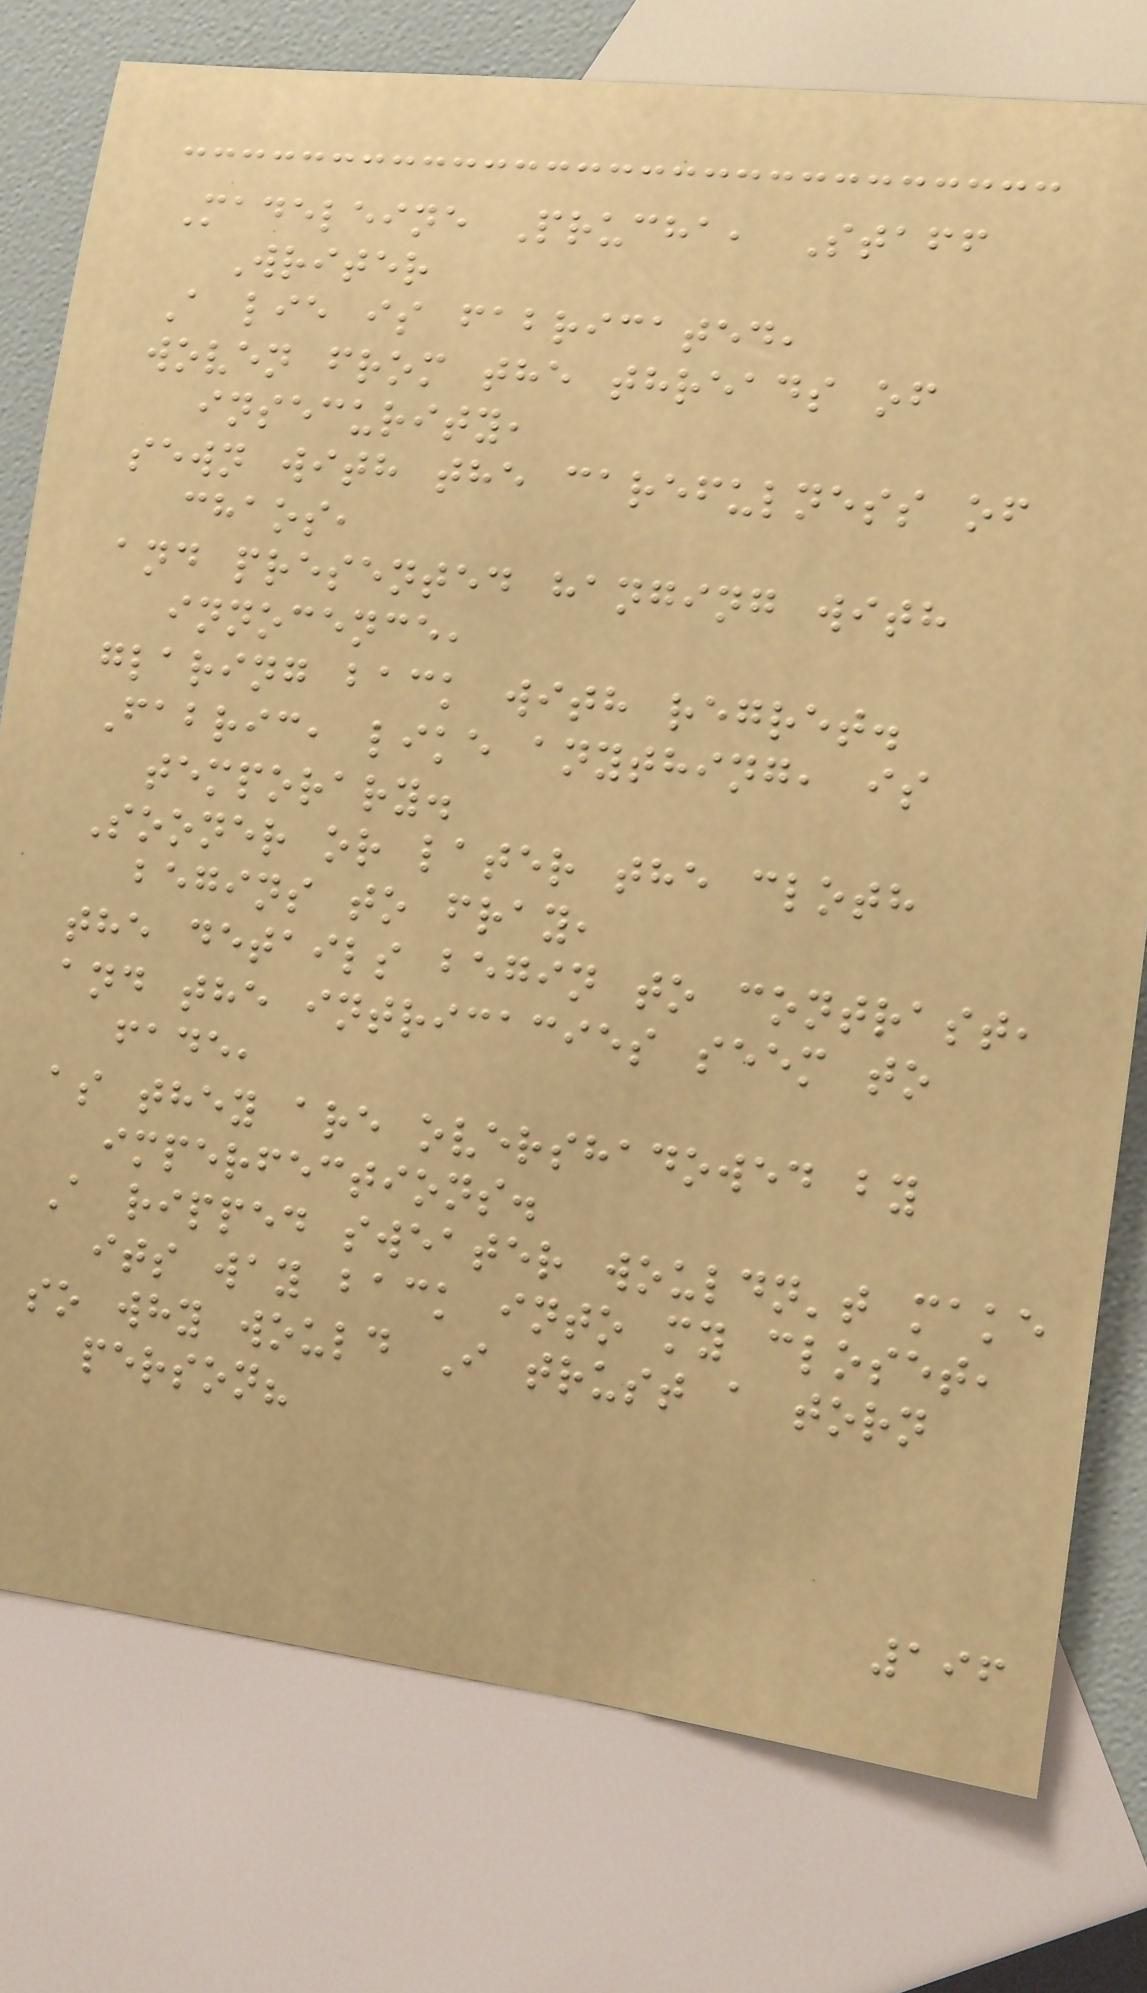Madeleine Prucha, Staff
Writer
A lie is fabricated,
woven from the threads of
insecurity,
sewn with the carefulness of
chaos,
and presented hanging with
innocence,
glaring back with regret.
Fabric, like anything, is
temporary.
Sooner or later the cloth
begins to fray,
the details begin to contrast,
and the intricacies seem to
fade,
as they are overshadowed by
imperfections.
A ripped sweater wouldn't make
its way back into my closet,
so why would I trust a torn
person?
196
